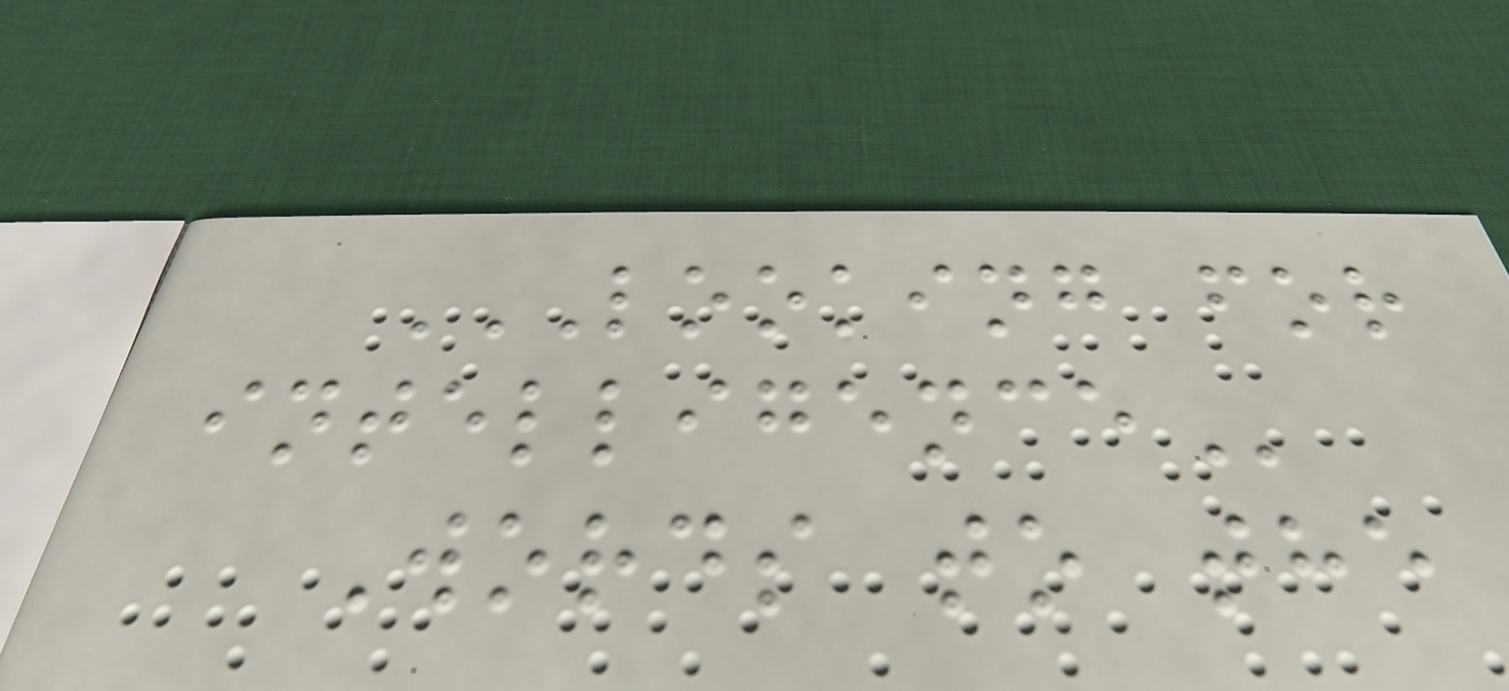LOOKING FOR
INTELLIGENCE
Words to the
